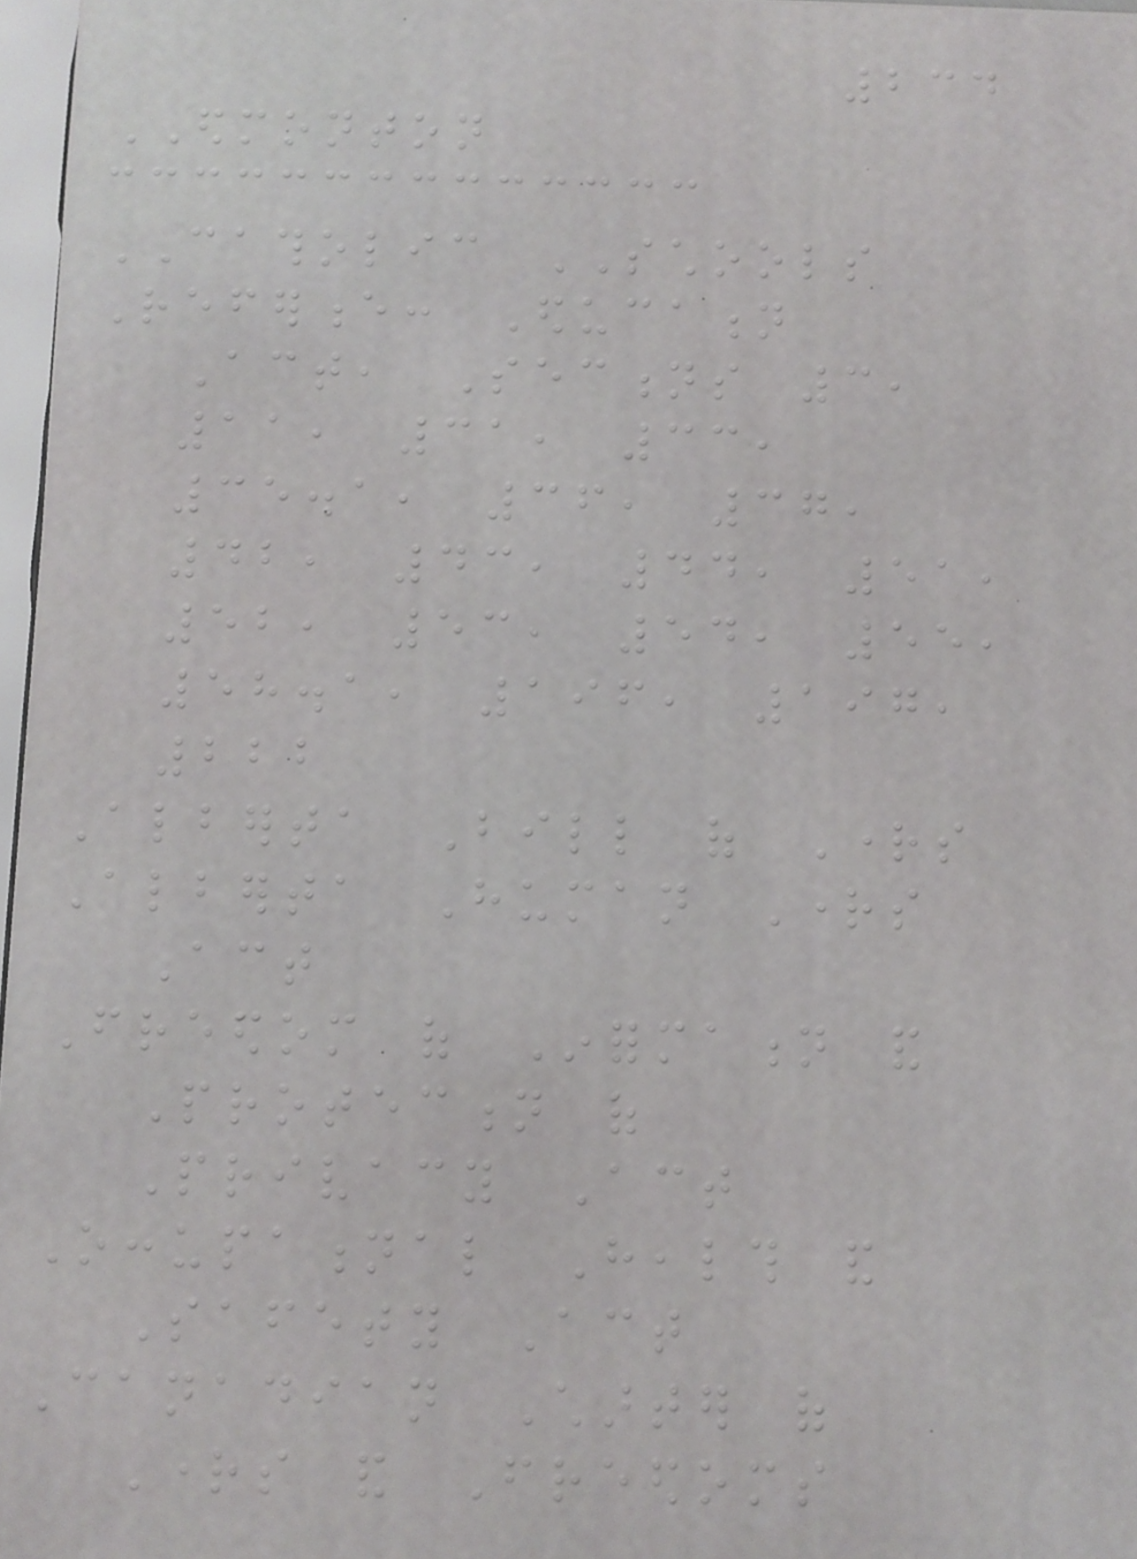234
EDMONTON
CATHOLIC SCHOOLS
Reference: Education
Act, Sections 3,
11, 31, 33,
35.1, 36, 37,
42, 43, 44, 51,
52, 53, 54, 55,
58.1, 196, 197,
222
Alberta Bill of Rights
Alberta Human Rights
Act
Freedom of Information and
Protection of
Privacy Act
Occupational Health and
Safety Act
Canadian Charter of
Rights and Freedoms
